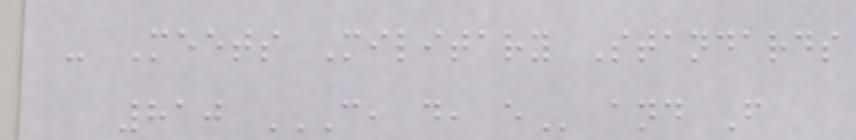- Meets Military Standards
810 C, D, E and F
